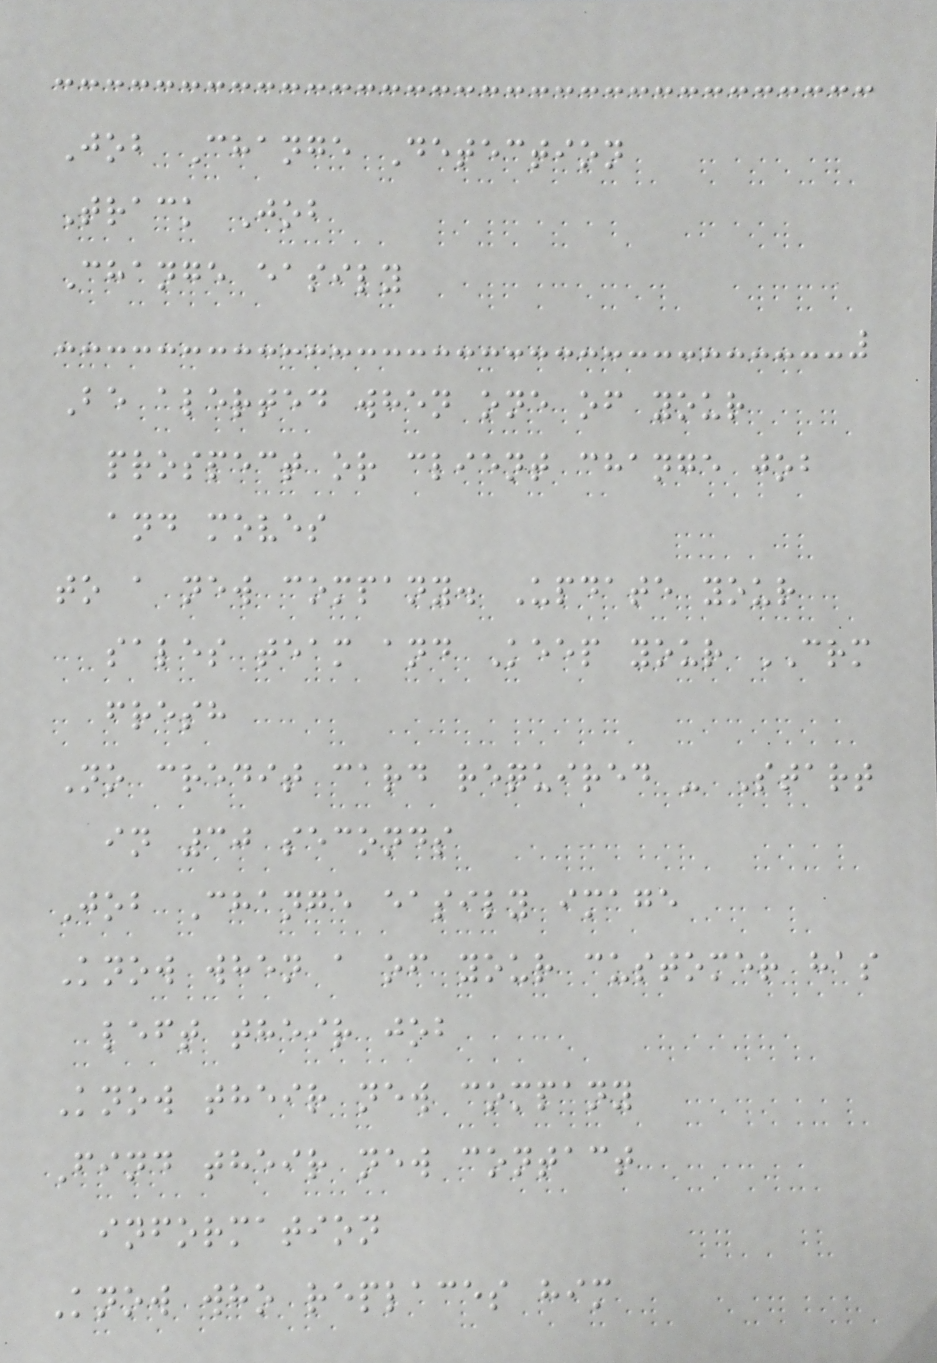Job Change Detection
Track Job
Change easily
Be alerted when one of your
prospect or client change job
and moves
to a new company. Update your
sales team and Keep your CRM
fresh
No credit card required - Start
in 30 seconds
Job Change easily image
Know when a of your customer has
left their job
Know their new company
Find their new contact
information
Know who replaces him
